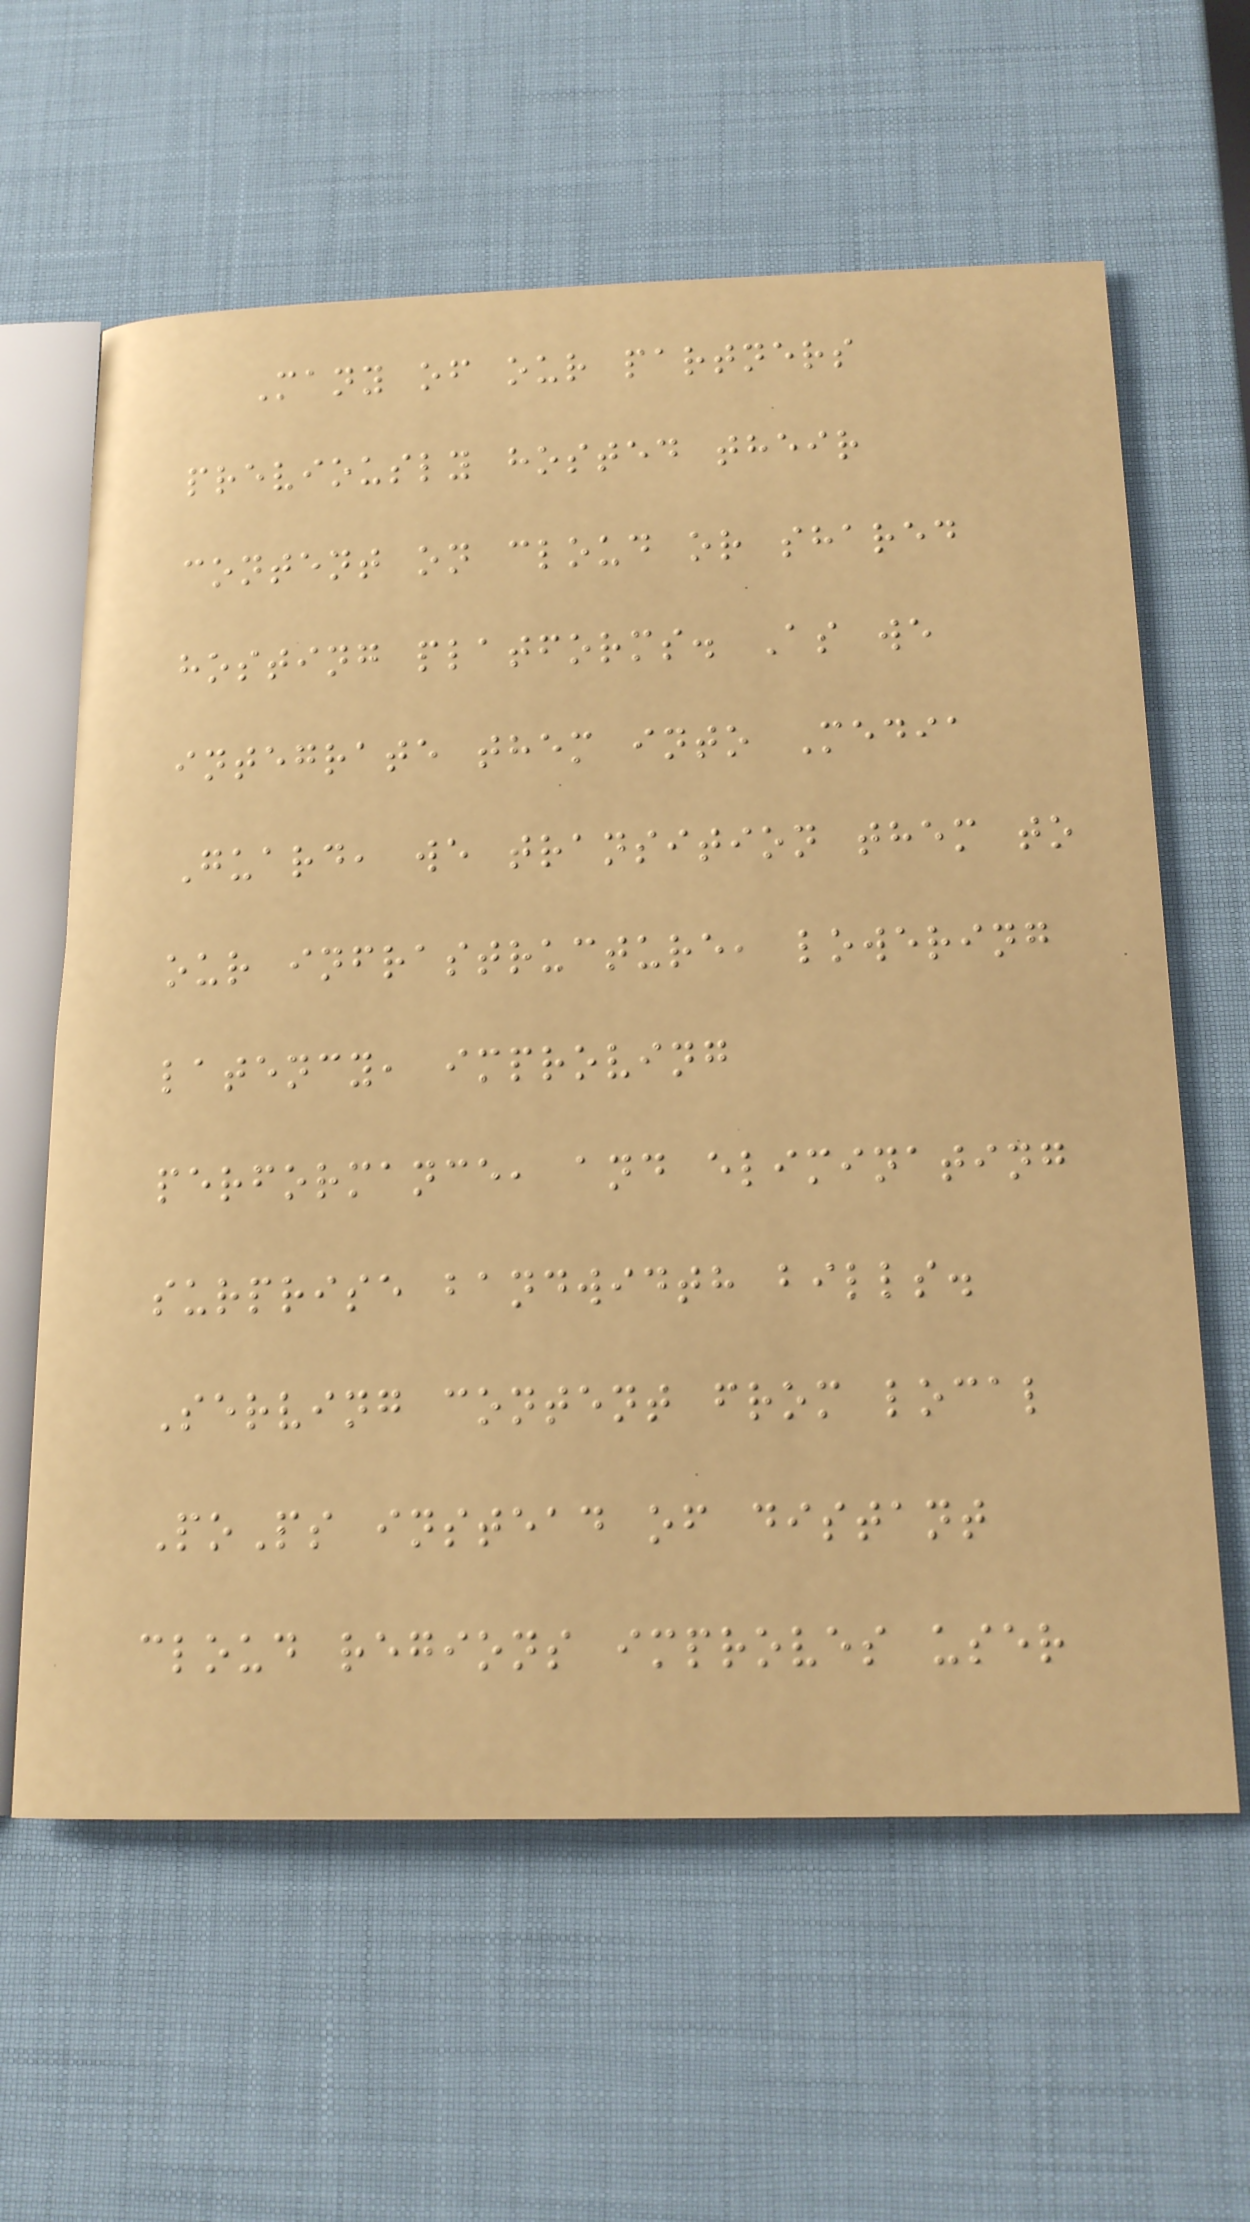Many of our partners
previously hosted their
content on cloud or shared
hosting platforms. As we
integrate them into Media
Guard, we transition them to
our infrastructure, lowering
latency, improving
performance, and eliminating
surprise bandwidth bills.
Serving content from local
PoPs instead of distant
cloud regions improves user
